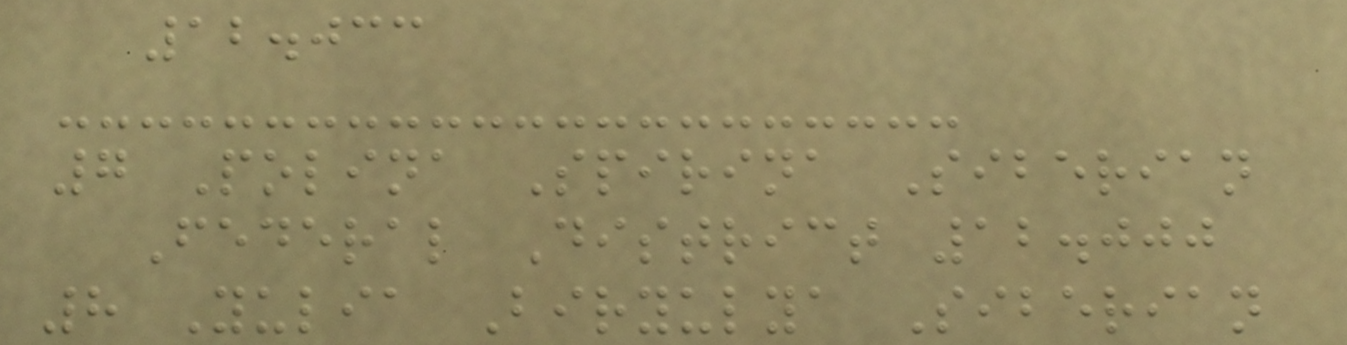12.033
7 Polina Spirina Siberian
Federal District 12.000
8 Yulia Biryulya Siberian
